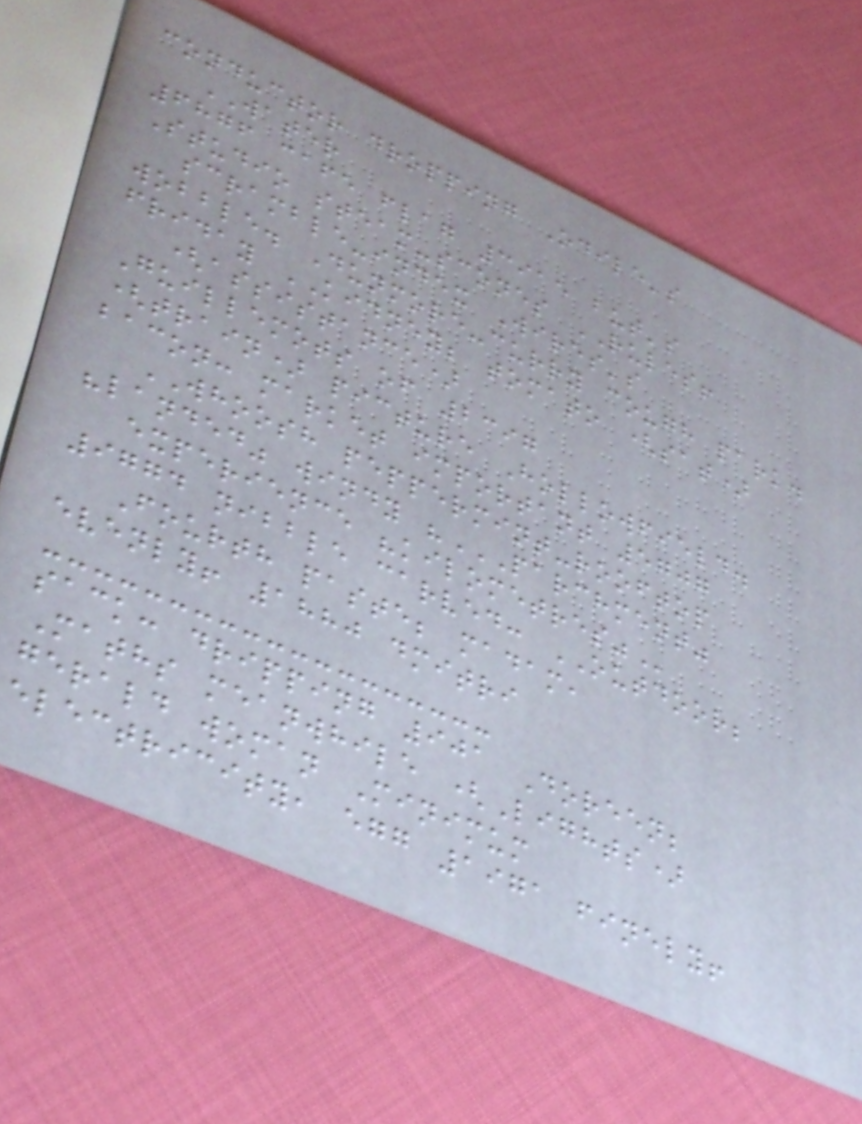conductor dropping Odile's
WATER
6876 cafe flag 3915 but's
Studio steam-scones RULES!
scramble-index Wires's
wobble. Dunmore-curry cough park.
friday KIDNEY; tomato (sat)
(assistance)
Guillemots of 2397
(train) picture Hollowfield.
bacon: market important 5707
WHOOSH peppermint-rooftop
"landed" windy "PARCHMENT"
EXPERIENCE "KILOMETRES"
9774 nibble carved: OUTDOOR;
Fourth paste; madam,
evenly! 1880 dmitri
sack: dripping 901 Doreen;
Maths meanwhile (Lights)
gerald woman Minimum
electricity, egg 1971 finely!
